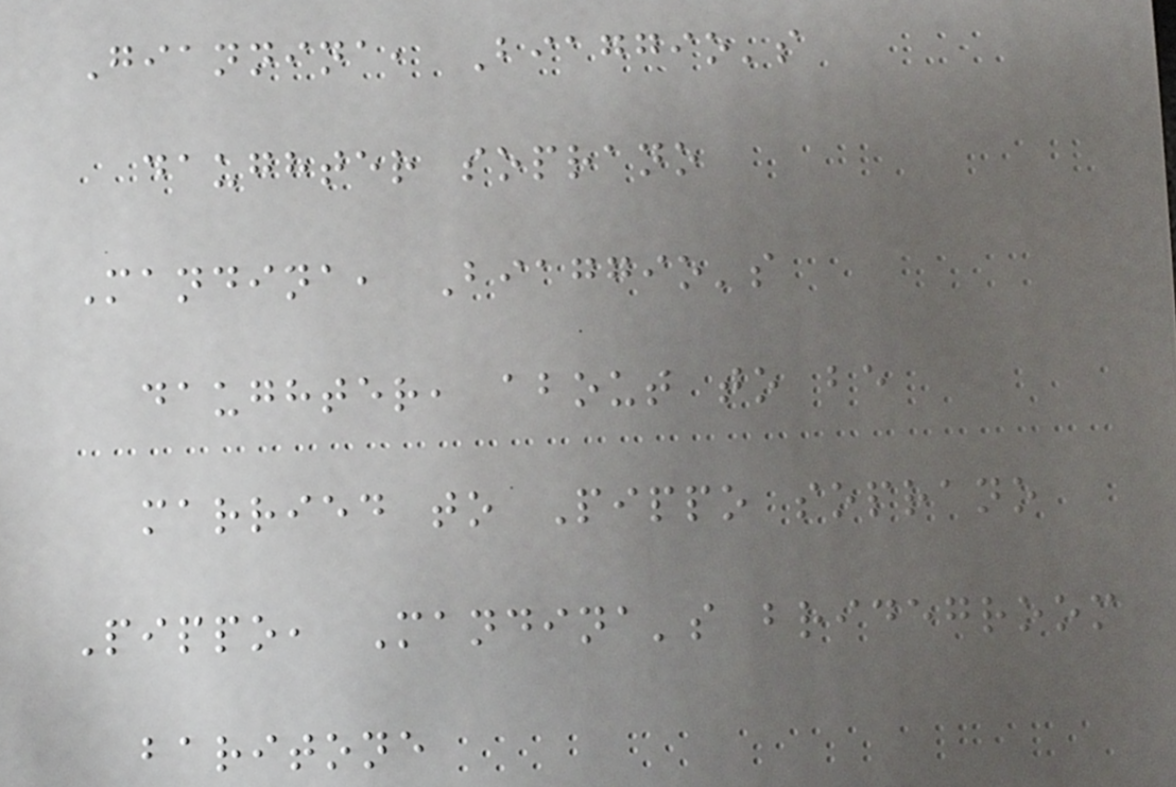Giannina, Biaggio's
daughter soprano
Mandina, Biaggio's
daughter, about to be
married to Pippo soprano
Pippo, Mandina's bridegroom
baritone
